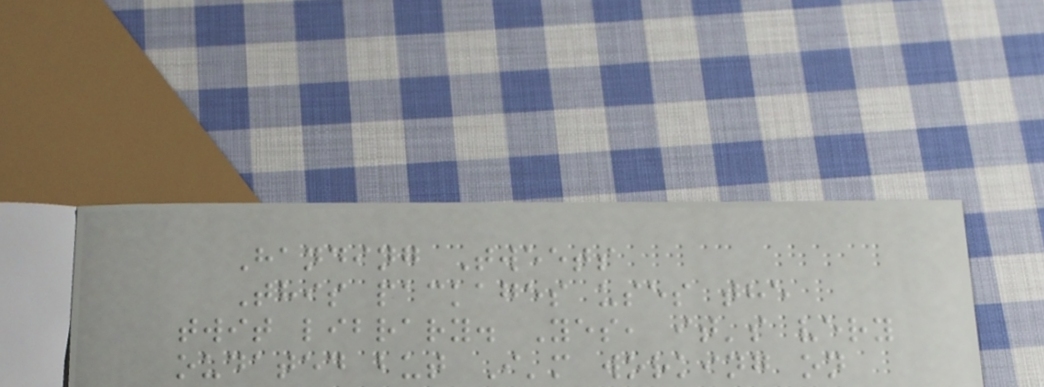Handing Tweets
This packages uses the
twit library. Yes, it's very
oudated but I'm working on
